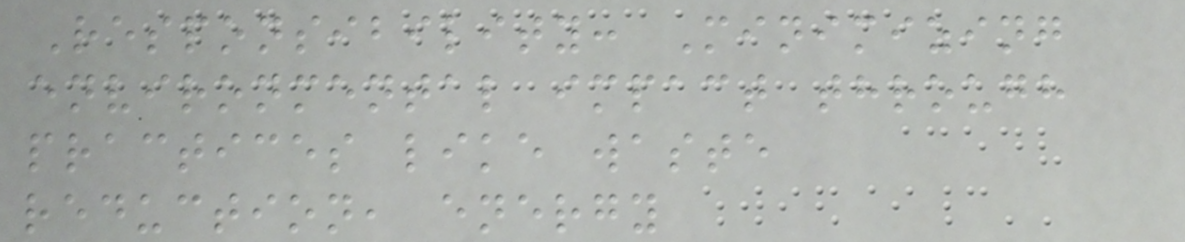Responsibility: Minimizing
environmental impact through
practices like waste
reduction, energy
